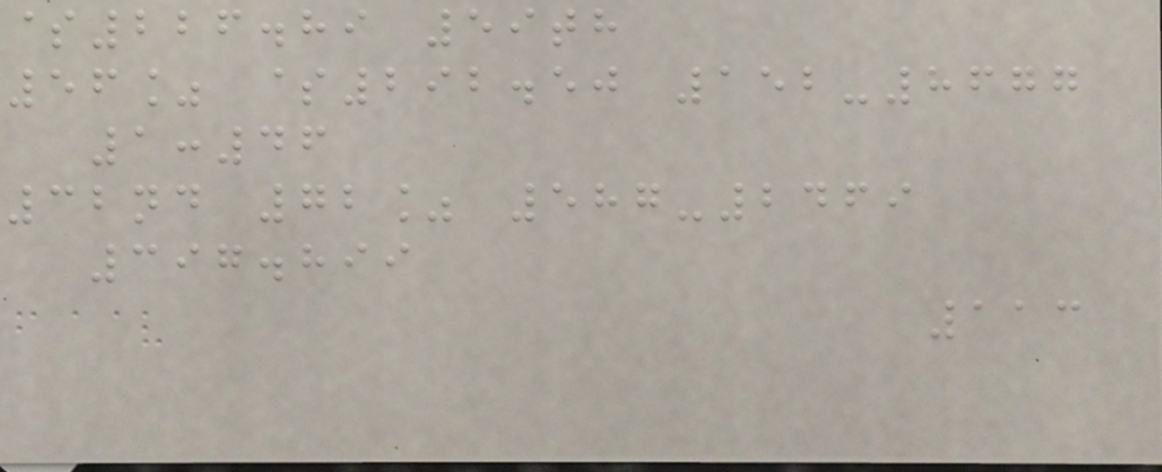$226.89 59th
56% $292.50 152-8677
1:46
32nd 72% 587-2469
397.899
113
